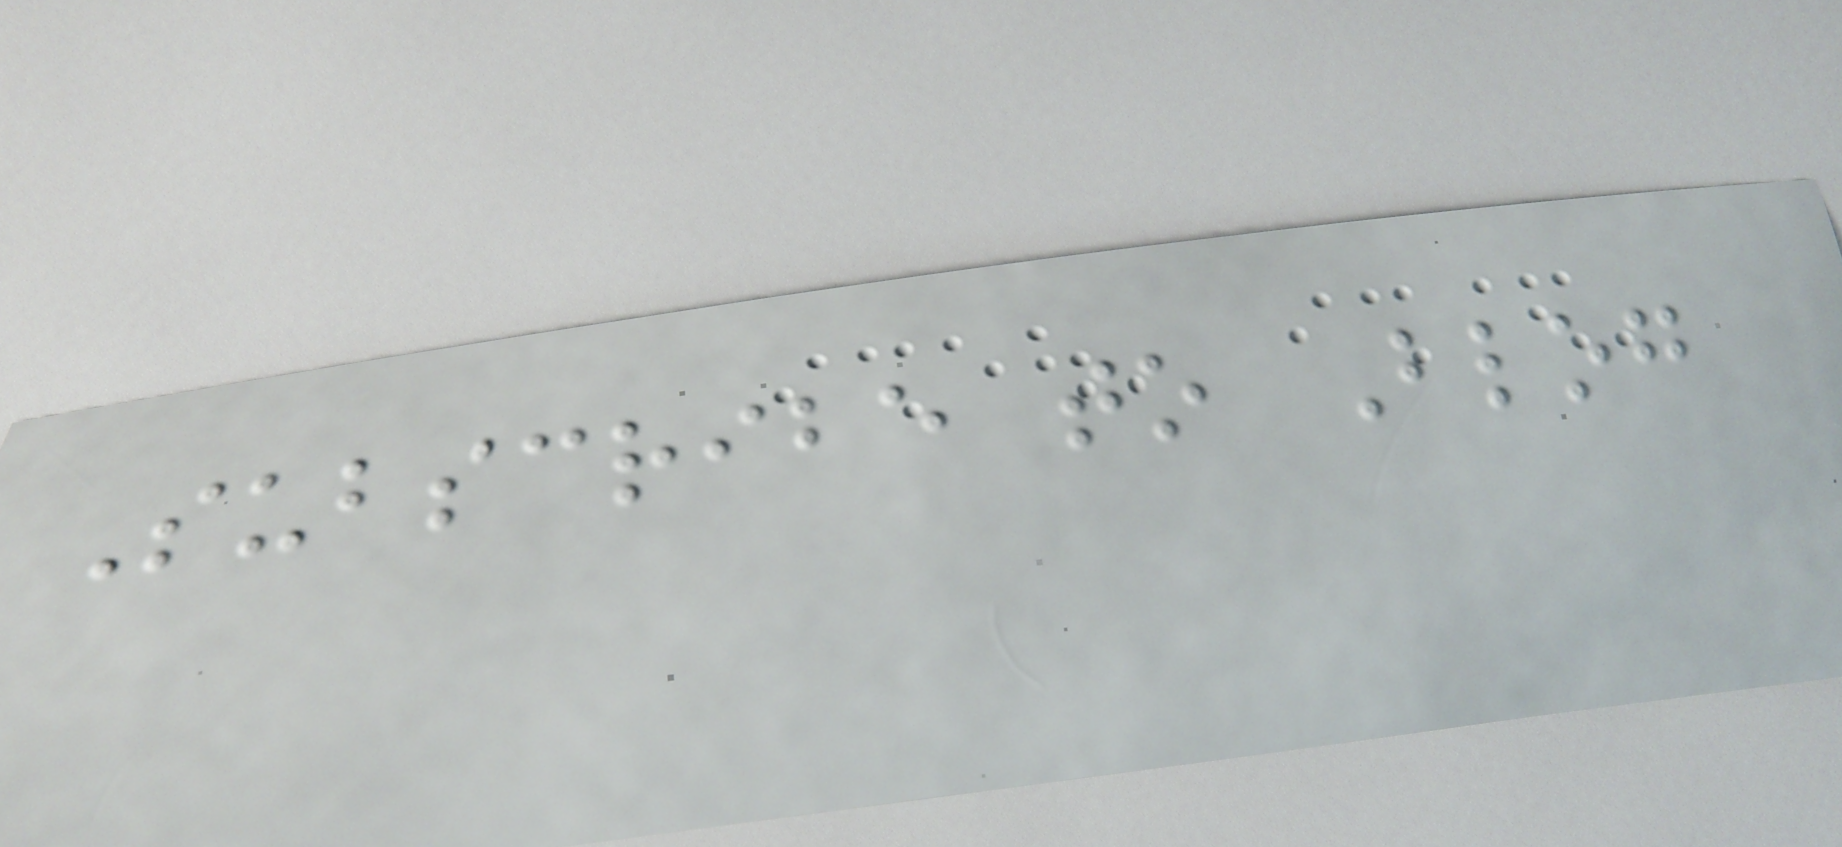Subscribe to Blog
